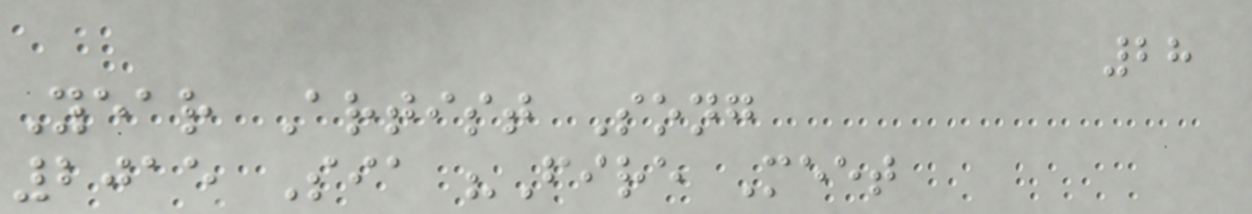28
Year Artist Song
2015 Sia "Fire Meet
